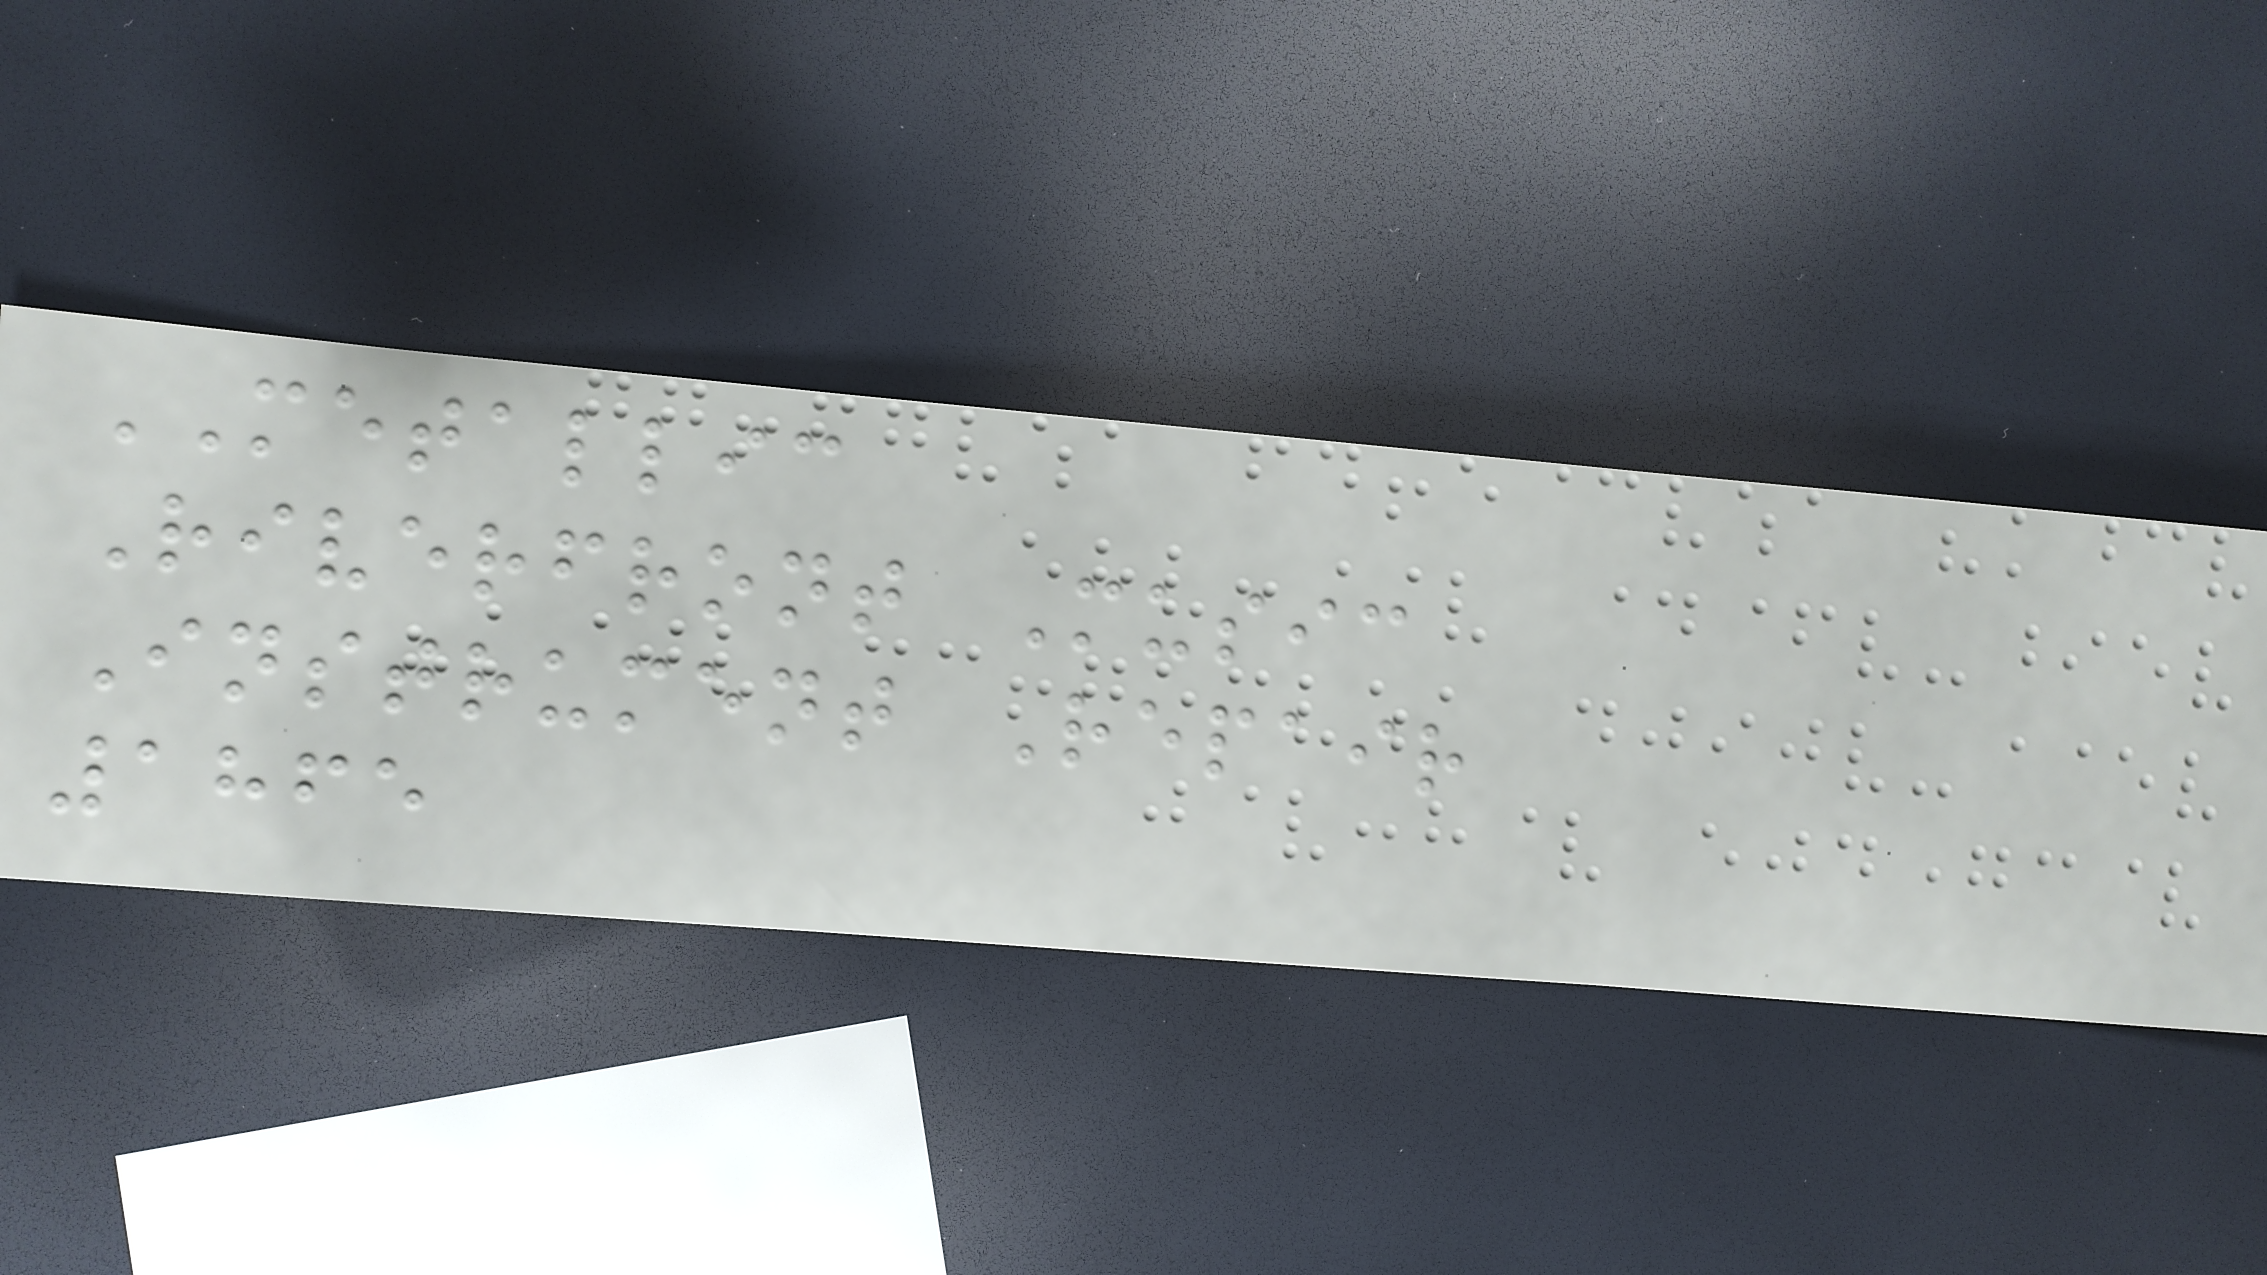METALLIC
Riverfront Music
Instrument Repair
1865
